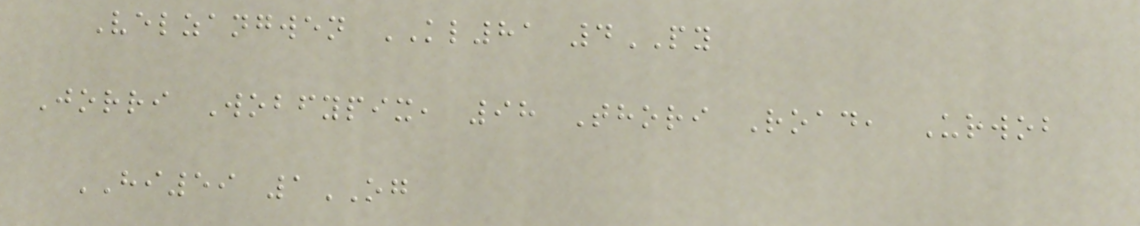Velzangwen KL81 4PY
Jorri Wobfypix, 98 Thori Road, Urwob
HI59 1OG
